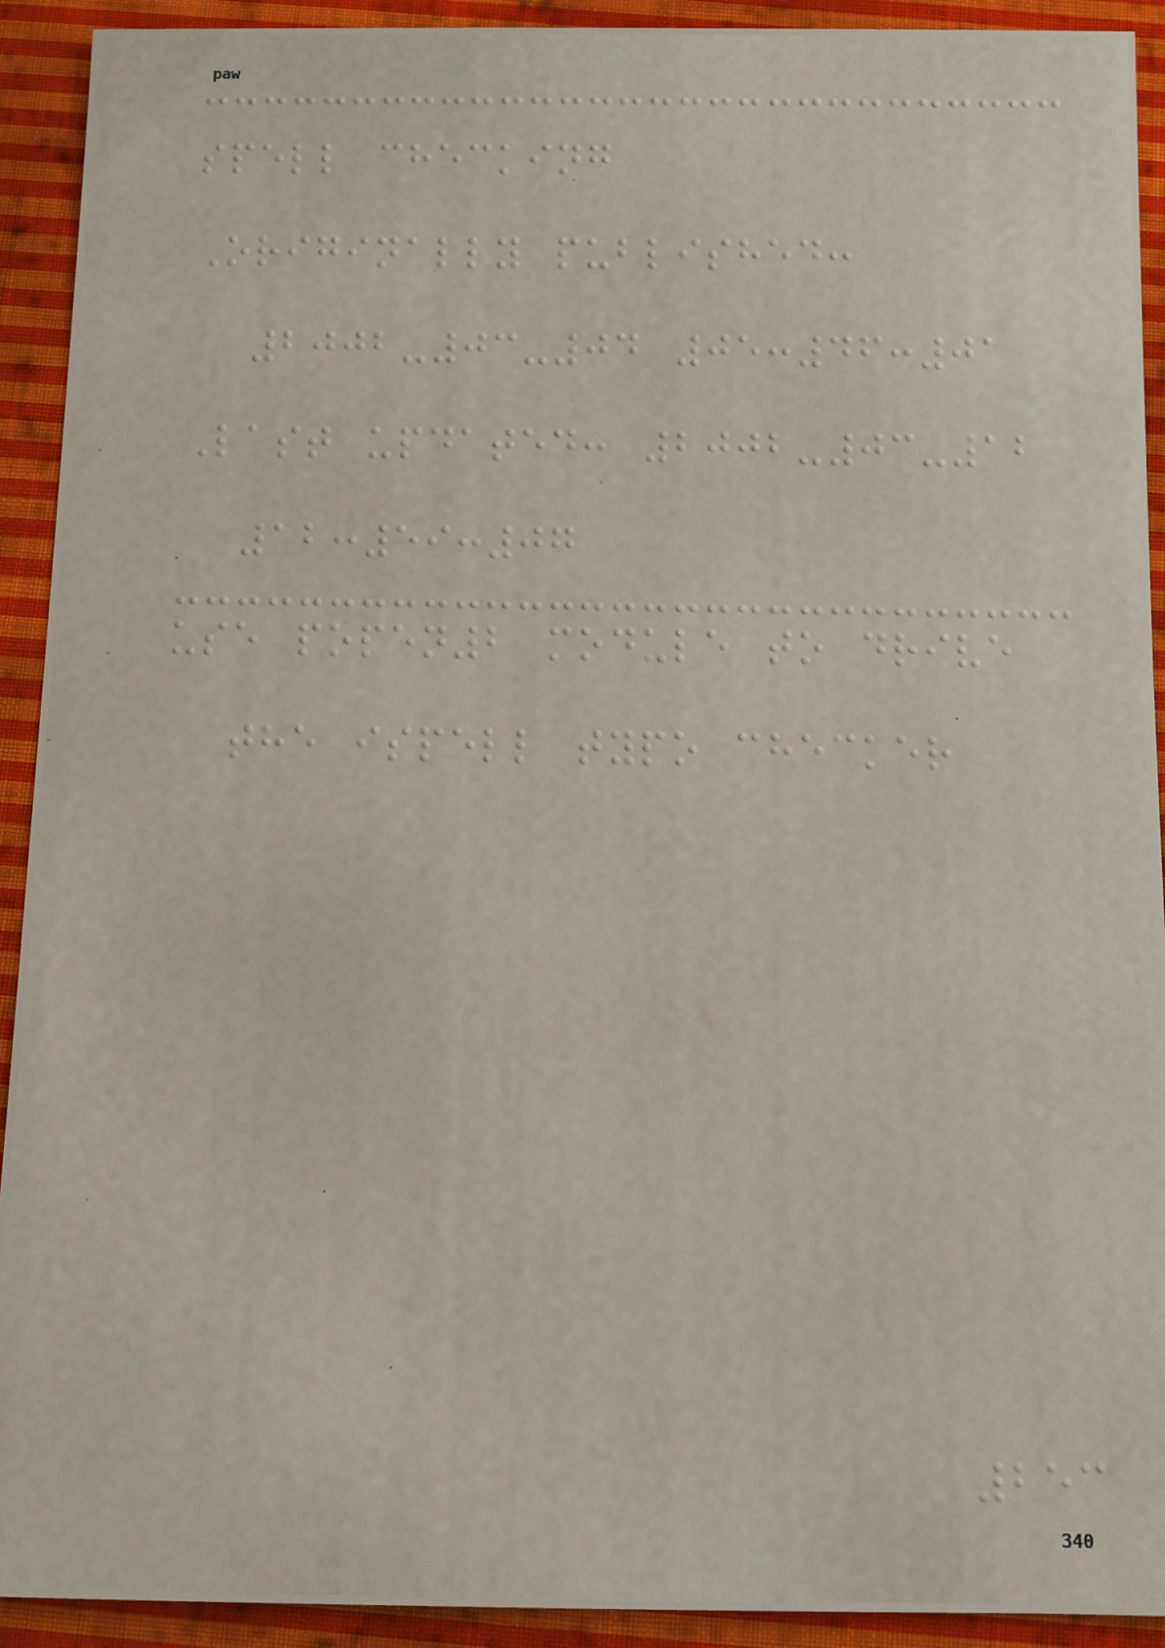spell checking
Originally published:
2002-03-04 05:46:01
Last updated: 2002-03-12
12:59:07
use popen2 module to drive
the ispell typo checker
253
